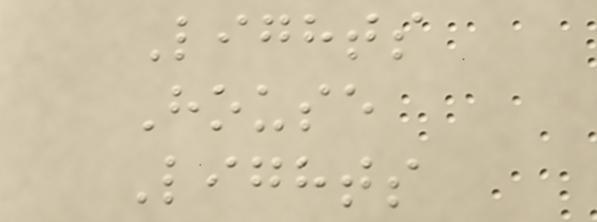Lights
House
Lights
